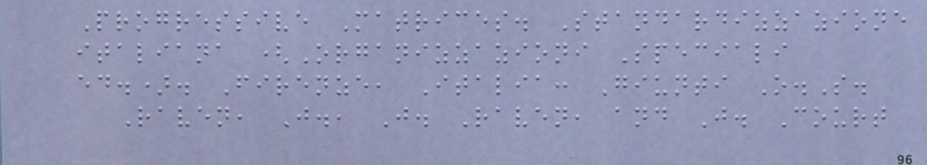Progressive Matrices. Standardizzazione
italiana (Organizzazioni Speciali
ed.). Firenze, Italia: Giunti O.S.
Raven, J., J. Raven, and J. Court
